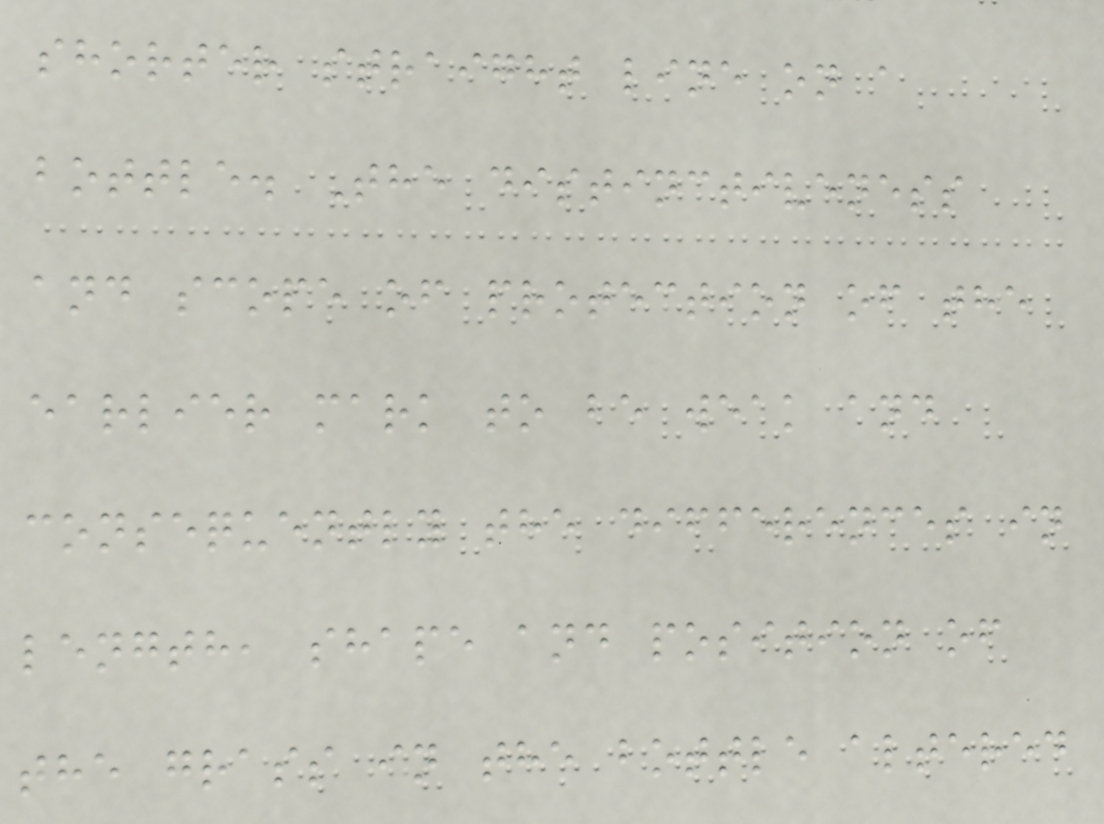shorter straight line on a
bottle. The distinctiveness
and scope of protection of the
earlier mark to be weak and
consequently the differences in
length, shape and position of
the grass in the bottle altered
